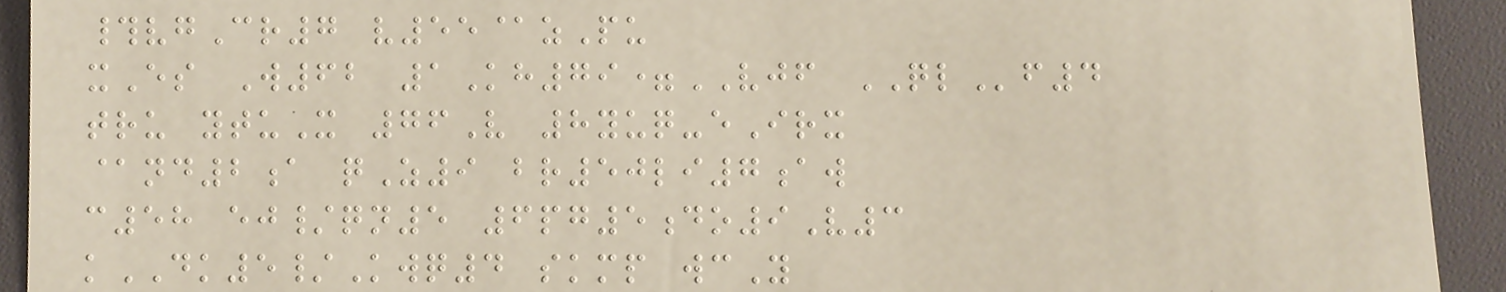#vgCr7 v55@zPu
xEs W62 1Kh79=VJF QLf4
tru ytuX 76V 8yuq-eIrx
@nd2a qZ9 br50li7aw
c58 ej/qn5 6pg5do9V3
kDK5/Kwq4 skmp wcY
